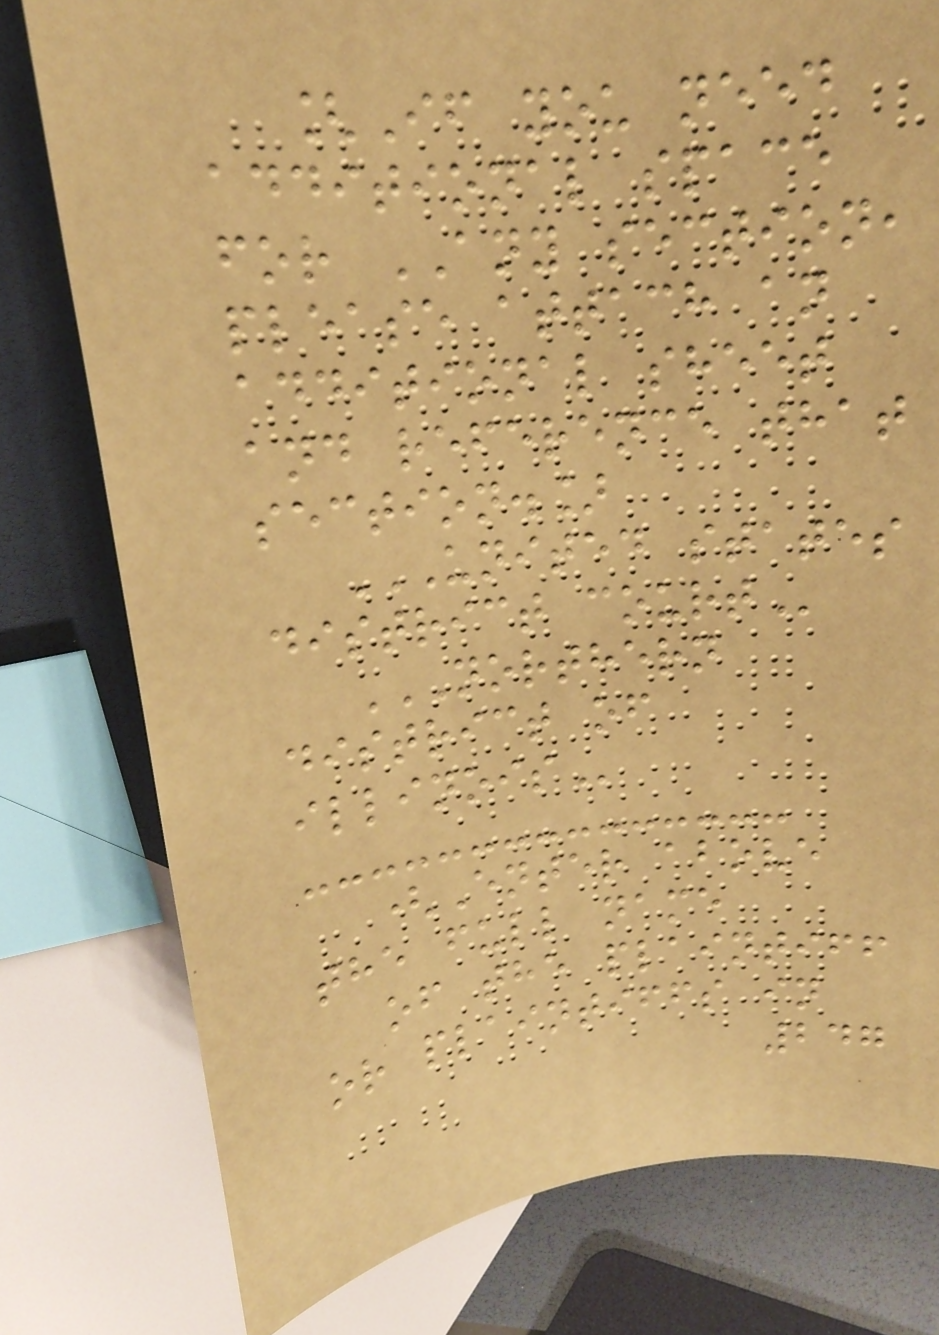[If you need
additional space
for ANY section,
please attach an
additional sheet
and reference that
section.]
UNITED STATES
DISTRICT COURT
NORTHERN
DISTRICT OF
ILLINOIS
(Enter above
the full name
of the plaintiff
or plaintiffs in
247
